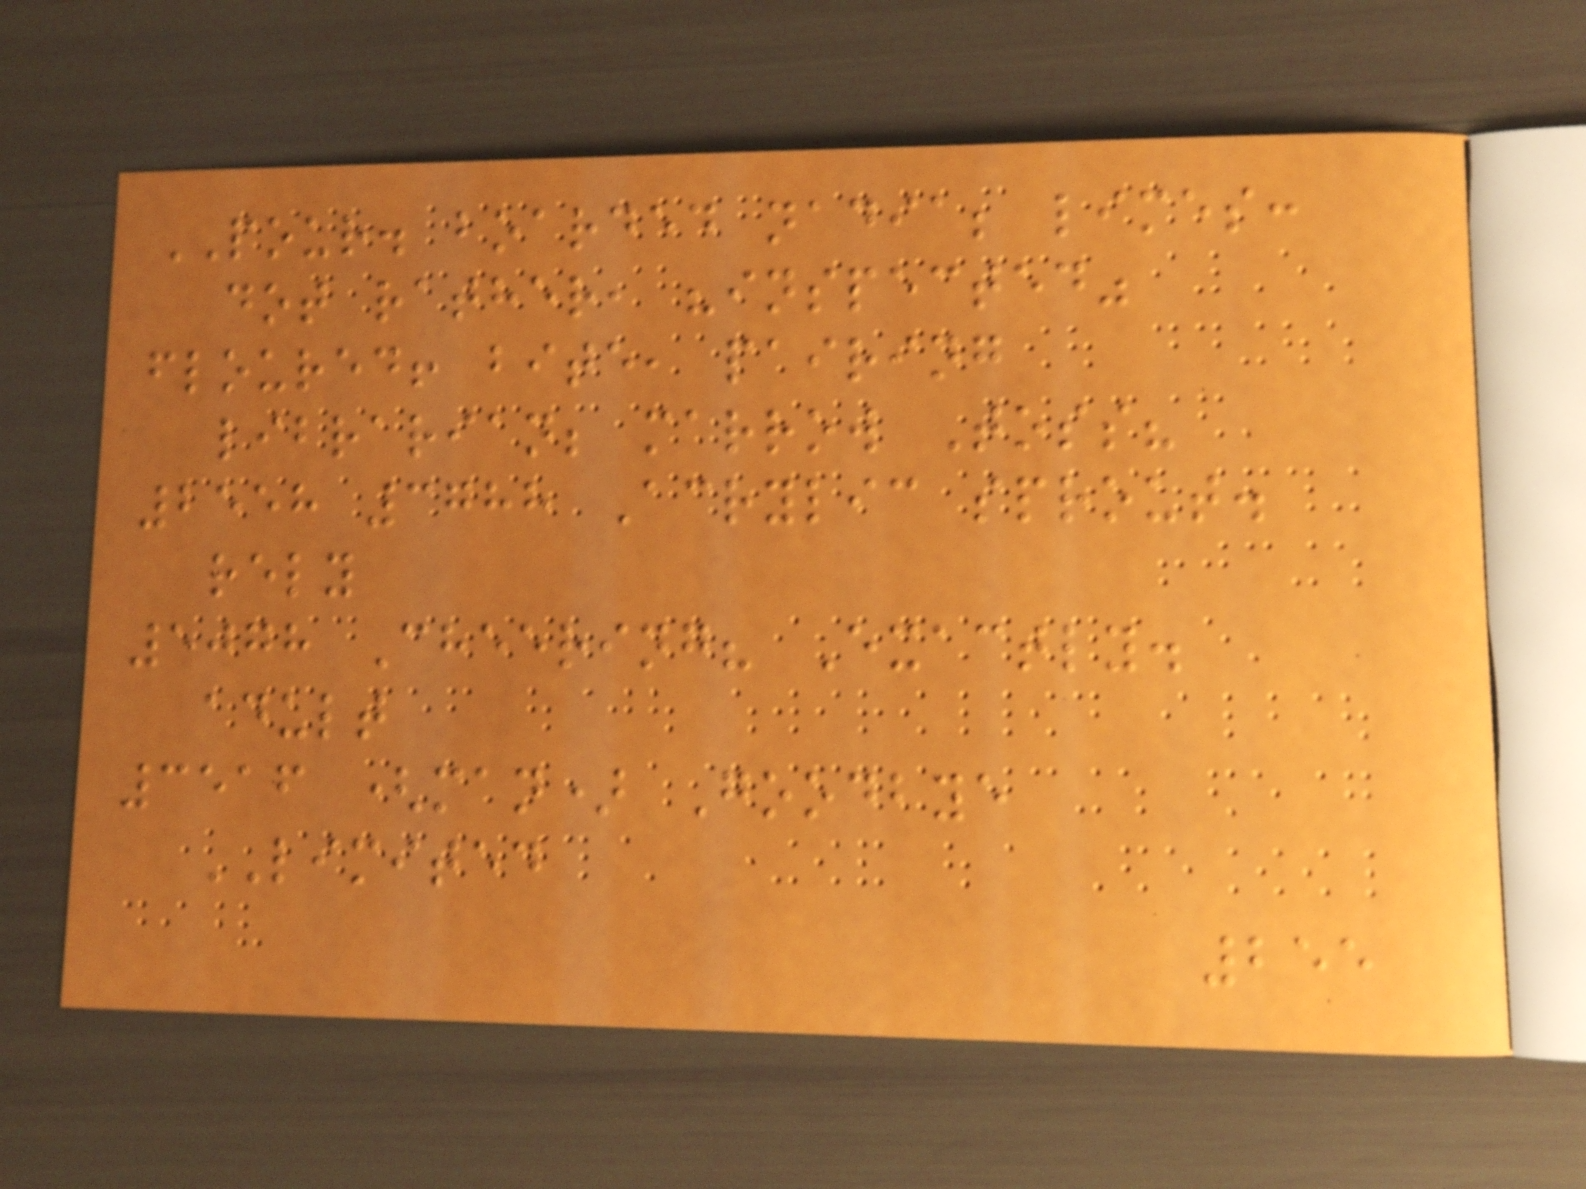POUR. boarded nadia; limes:
dot rather, "inspected"
floured! bite, pairing
librarian; marrow Toss?
2558 3788 Acrylic sprout.
rely
5078 Cheering? Exactly.
adult
3516 (man) Goodbye
LIMITED
255
